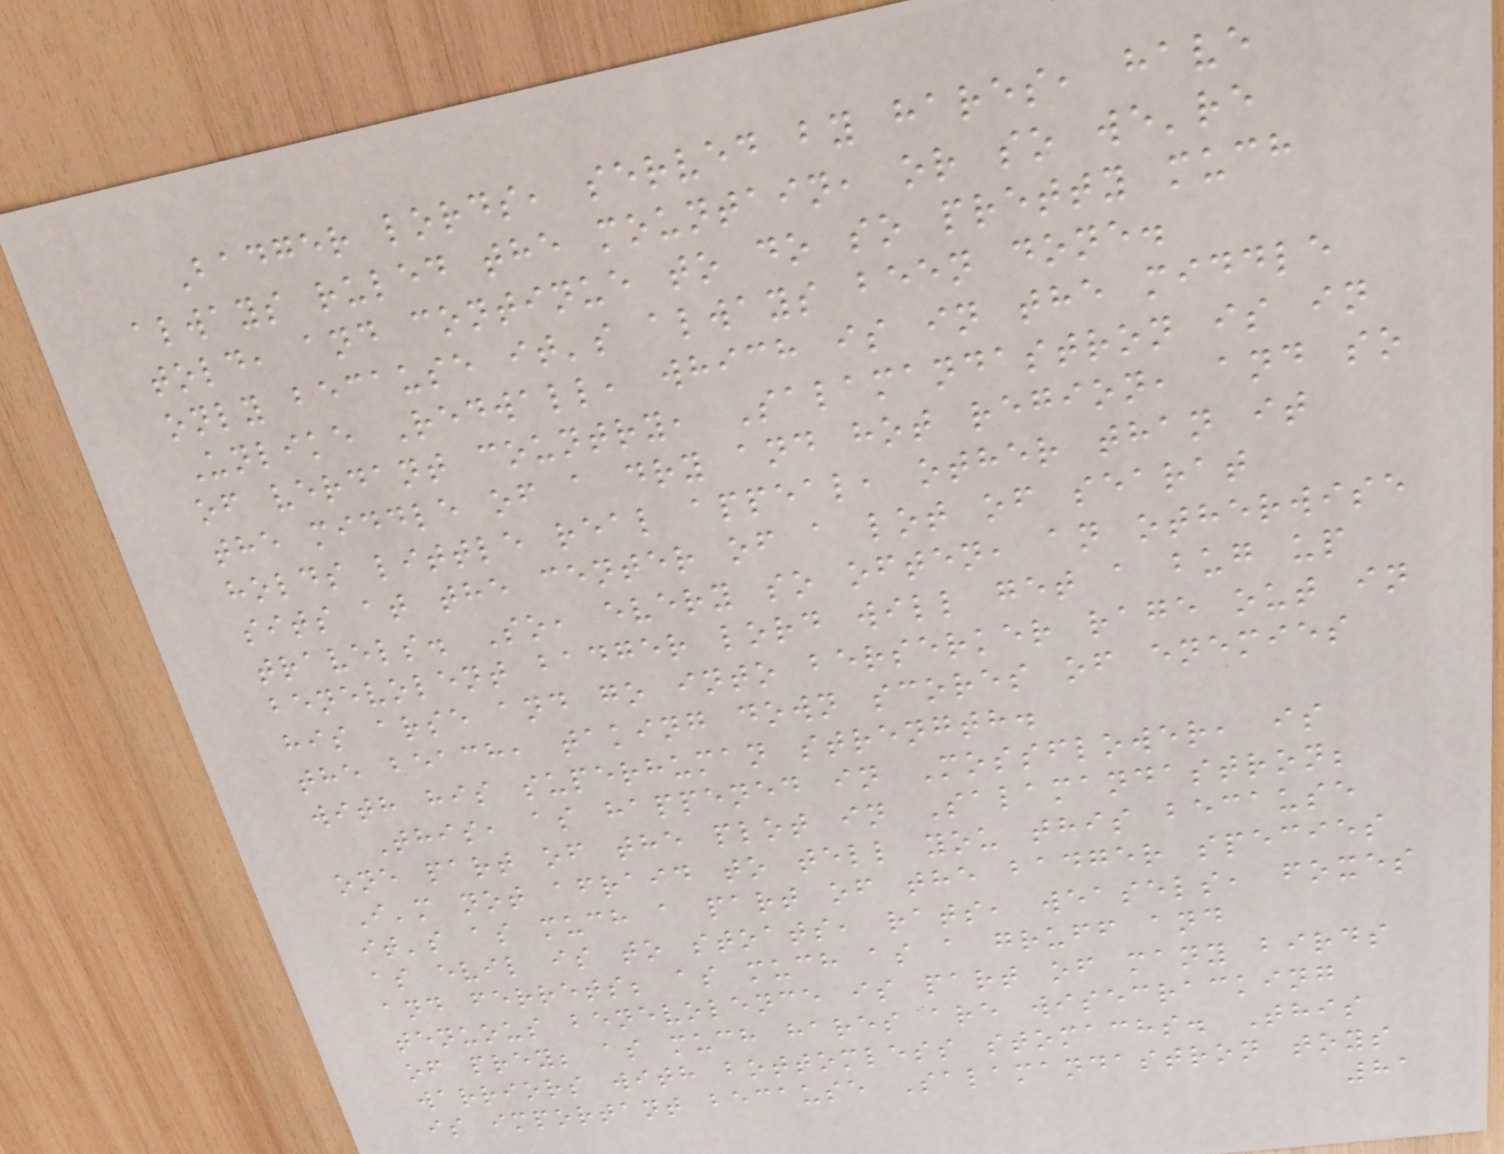Badger lords, served by hares, have
always ruled the mountain, or so we're
told, and continue to do so pretty much
only because it's always been done.
Unlike Redwall, which is in the middle
of verdant country, Salamandastron is in
the middle of a dry and hot region, and so
holds little real appeal, other than it
sits at the center of a lot of searat
travels. So, every so often, an otherwise
benevolent badger lord will get a bug up
his arse and go into berserker rage out in
the beach, taking down scores of enemies
with his superhuman strength.
This, as happened in Mossflower, is
one part of the plot in Salamandastron;
I'm not afraid to tell you this because
it's as much a part of the badger species
as evil is to stoats, rats, weasels, foxes
and ferrets; as much as a gruff and
tenuous benevolence is part of many birds
of prey; as much hares are wisecracking
warriors with bottomless stomachs. This
is important because Salamandastron toys
81
